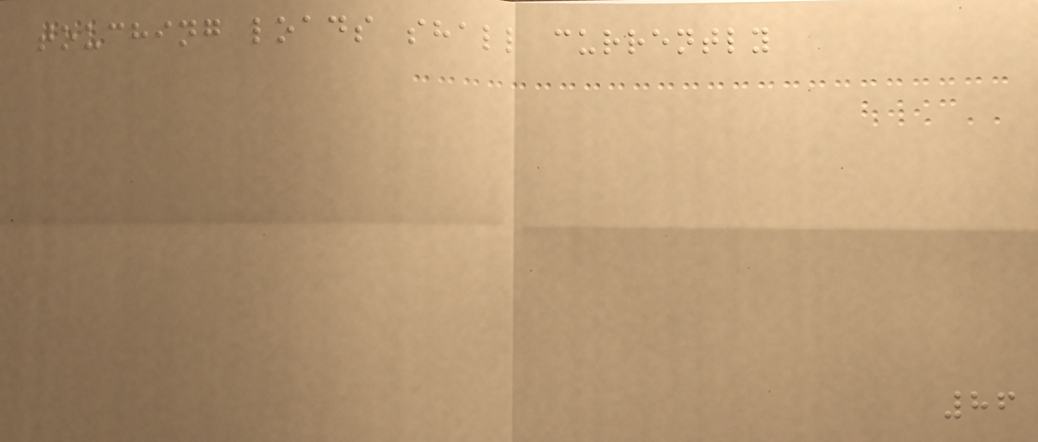touching loads shall currently
86
